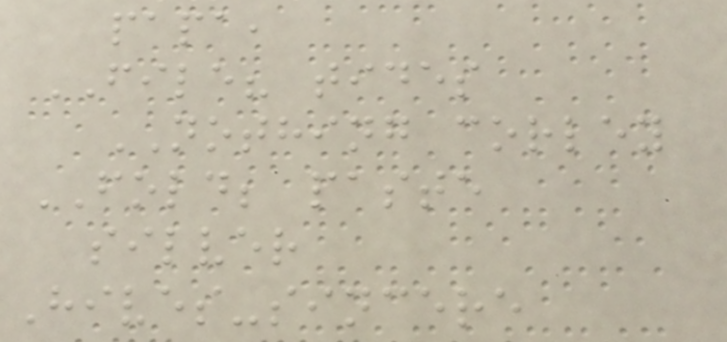papa,
FILE? tides
NOTHING corley
FOLD; paste
silver
Hives-sincere
